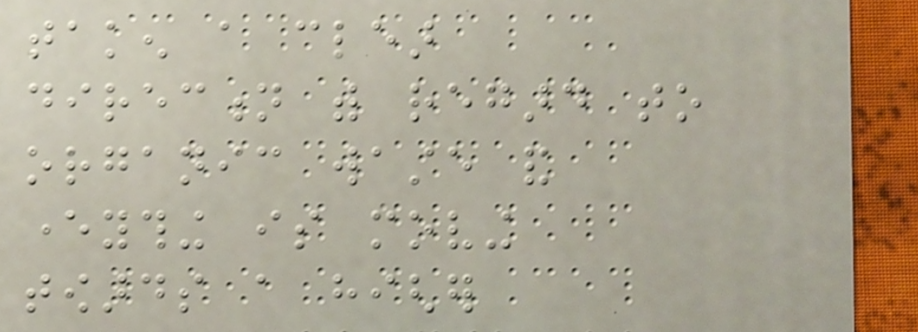taken a clear
direction with regard to
organic waste and
everything is moving
towards a higher
